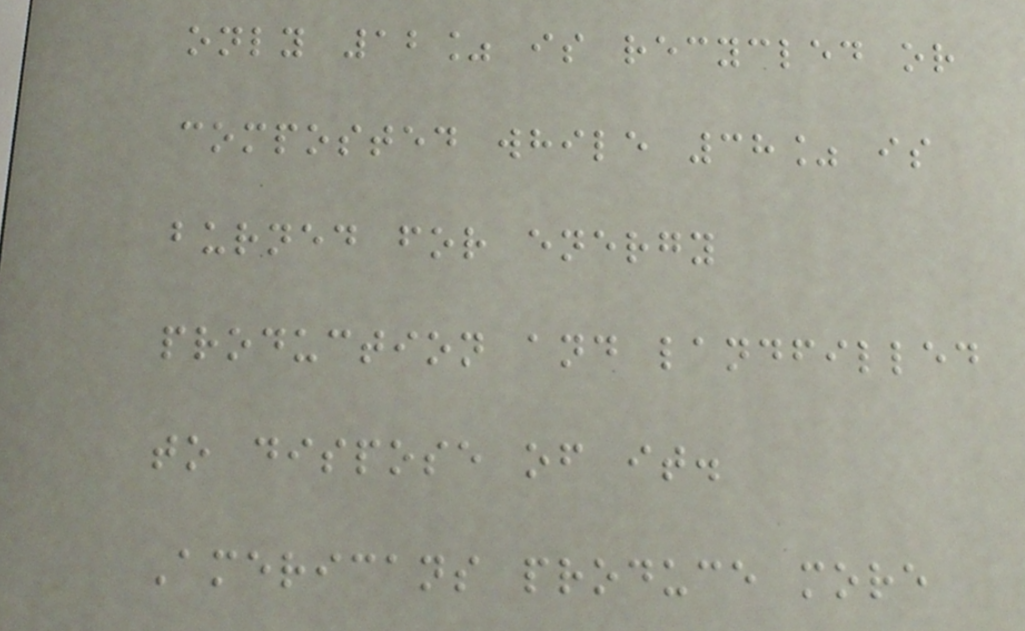only 12% is recycled or
composted while 38% is
burned for energy
production and landfilled
to dispose of it.
Americans produce more
